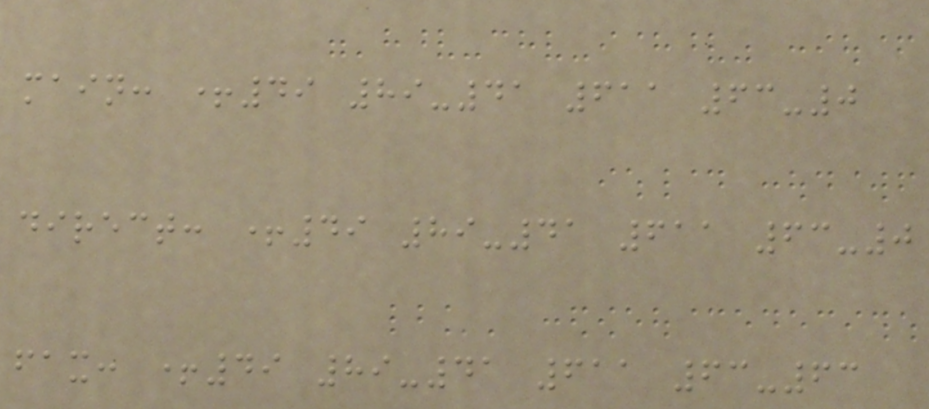main: +49 89-41 611 63-0
direct: +49 89-41 611 63-0
fax: +49 89-41 611 63-63
